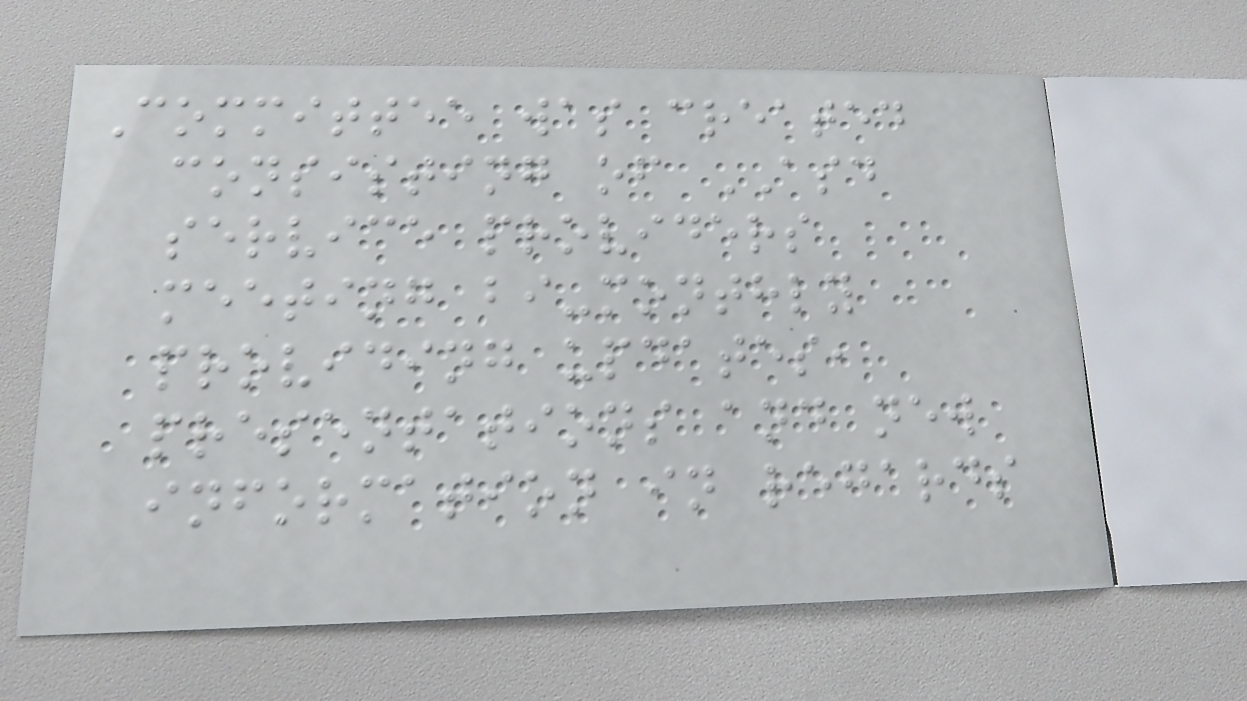Committee was created
consisting of ASD
service providers
meeting bi-monthly
providing updates,
presentations and new
information in regards
